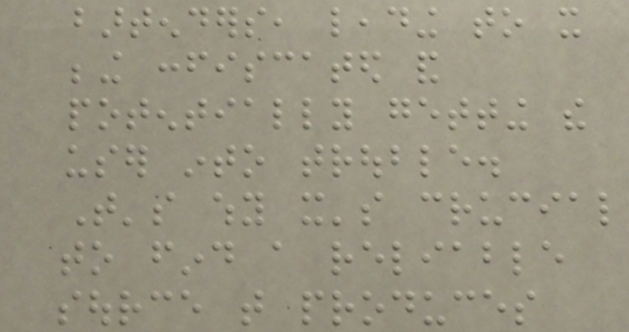bartenders, leading to it
being confiscated and
potentially getting the
user into trouble.
That's why it's crucial
to find a reliable
source that produces
